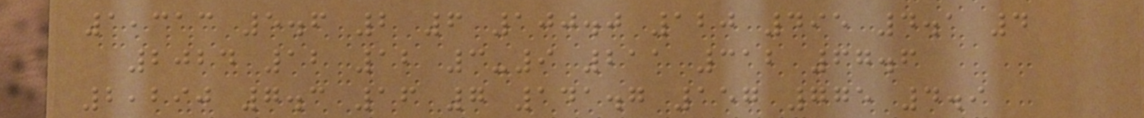1,313 5.6 2 6 100.0 120 495 4.1 4
2024 12 12 3-9 211 312 67.6
2,290 7.3 16 7 141.7 157 775 4.9
